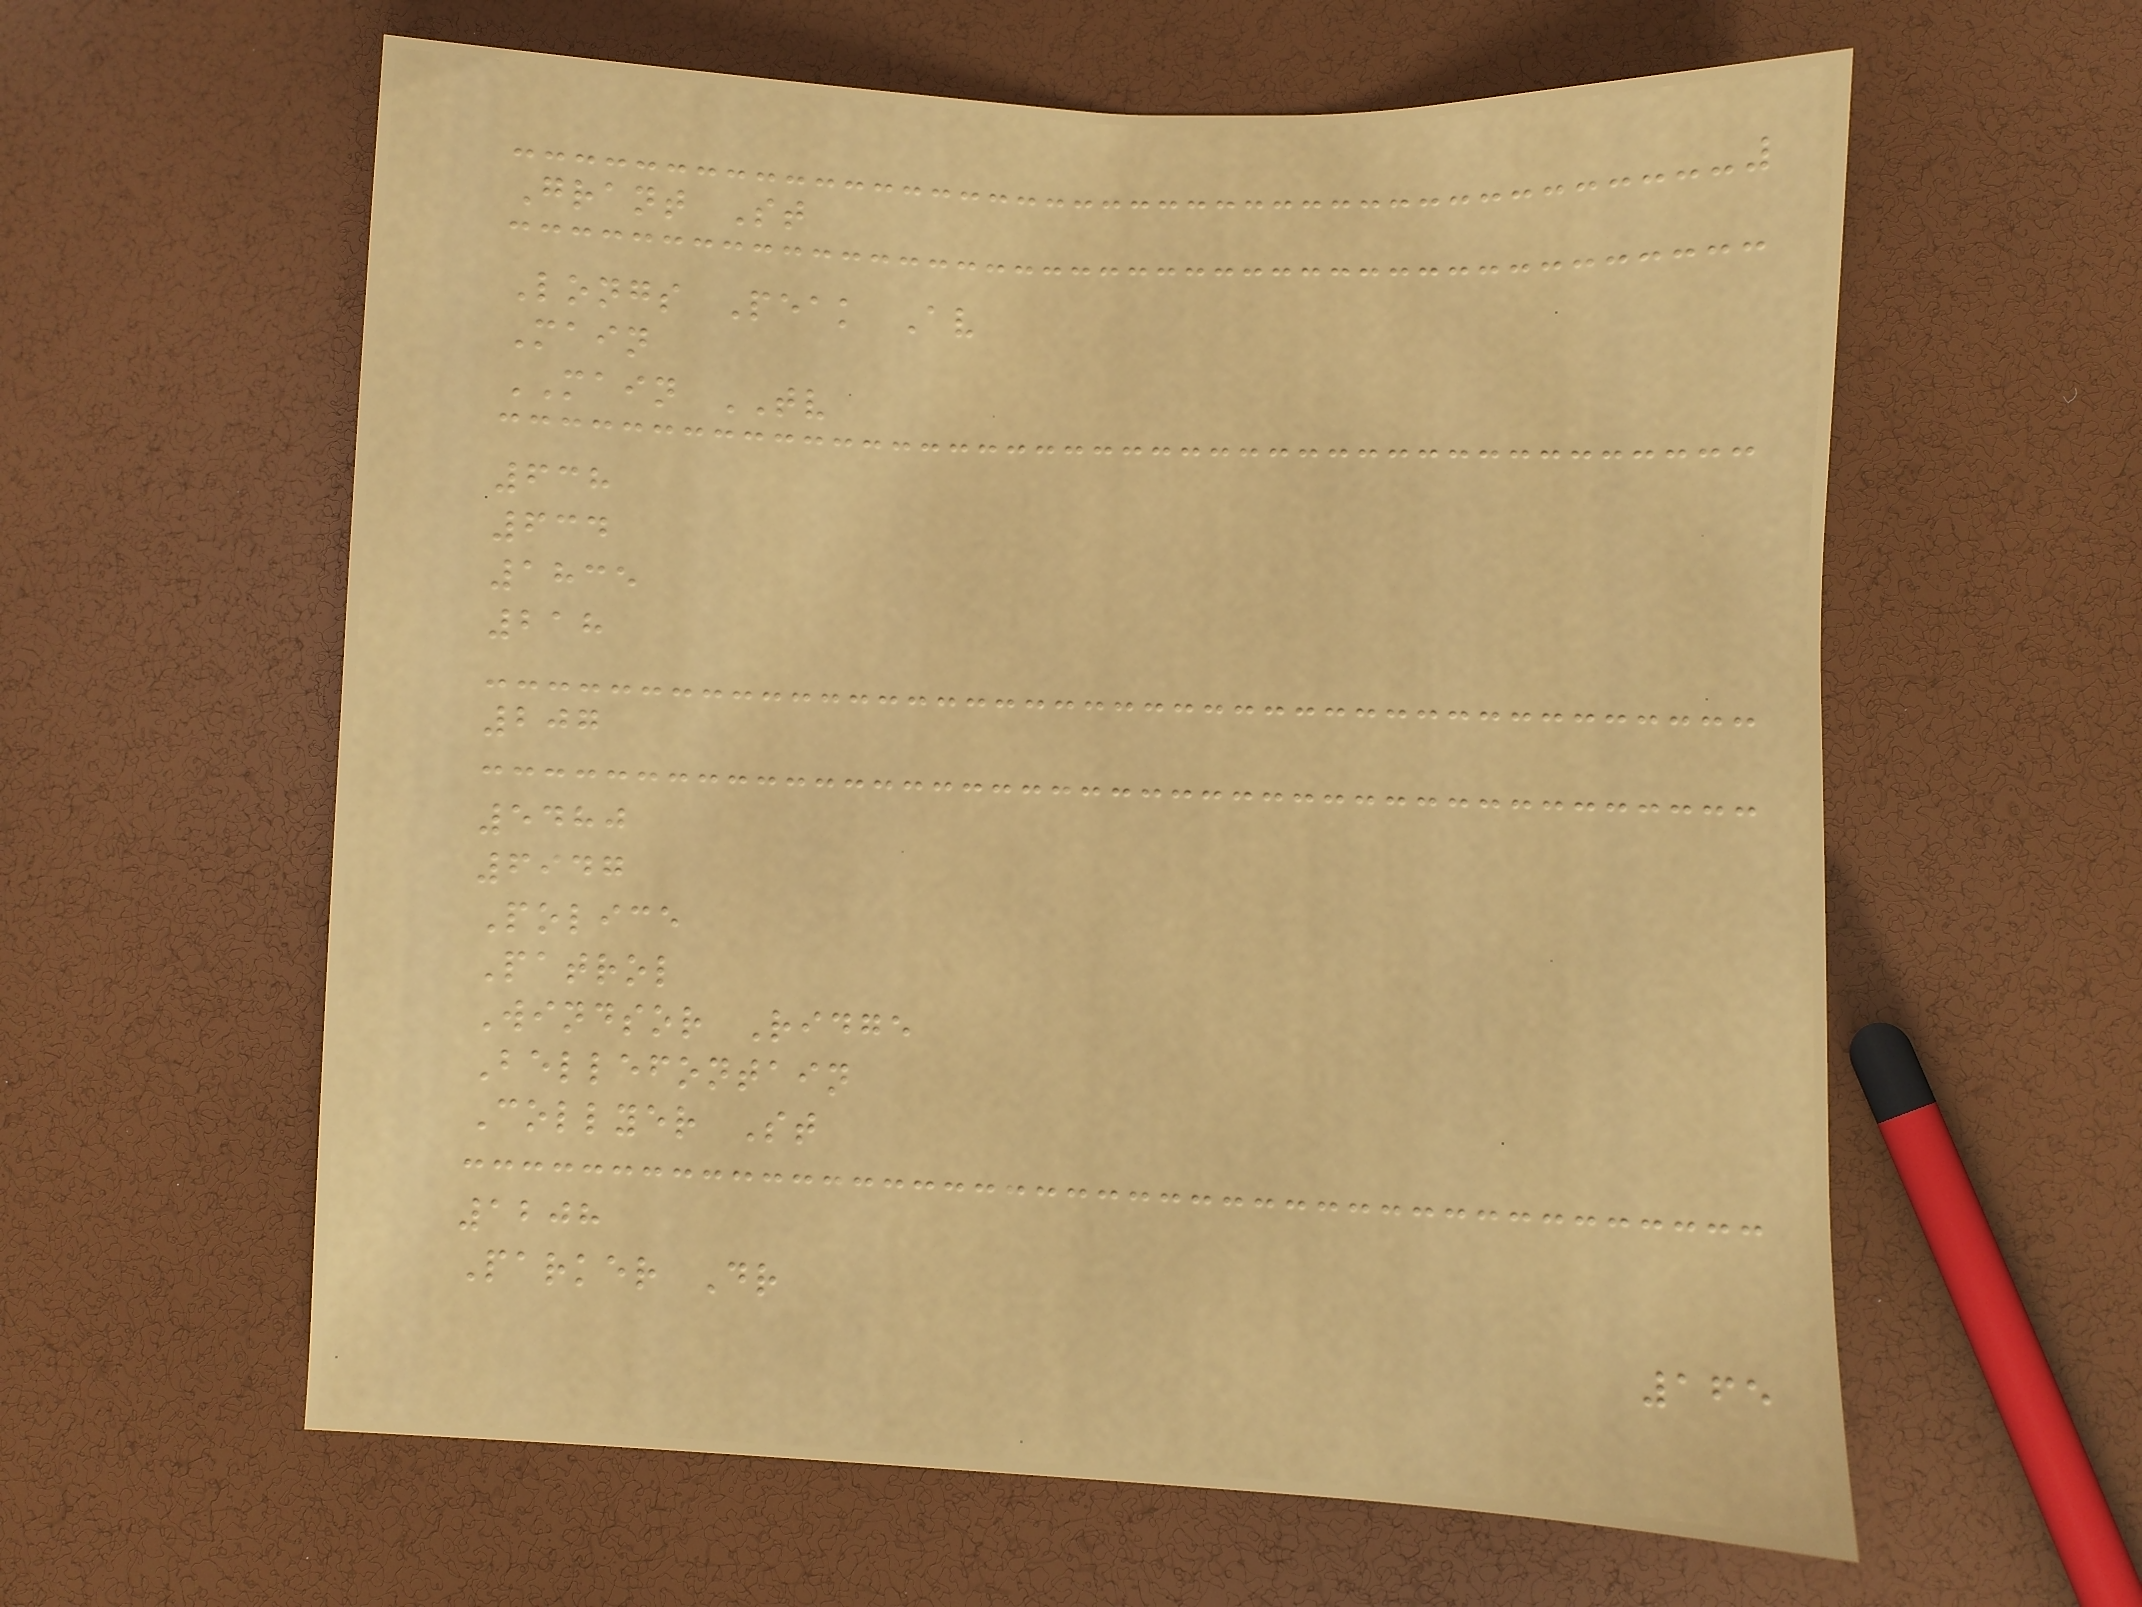Grant St
Longs Peak Av
Main
MAIN TV
638
634
1835
218
207
5480
6947
Police
Patrol
Windsor Ridge
Bellefontain
Collyer St
1208
Parker Dr
165
